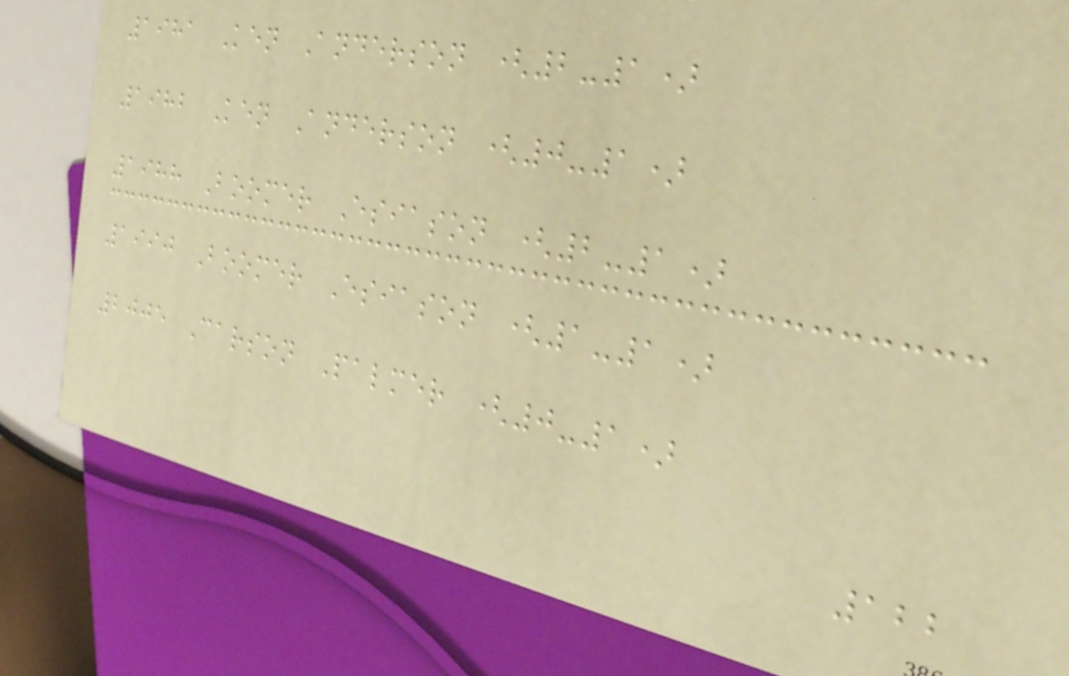1981 Ken Anderson (2-1)
1982 Ken Anderson (0-1)
1988 Boomer Esiason (2-1)
1990 Boomer Esiason (1-1)
2005 Carson Palmer (0-1)
122
